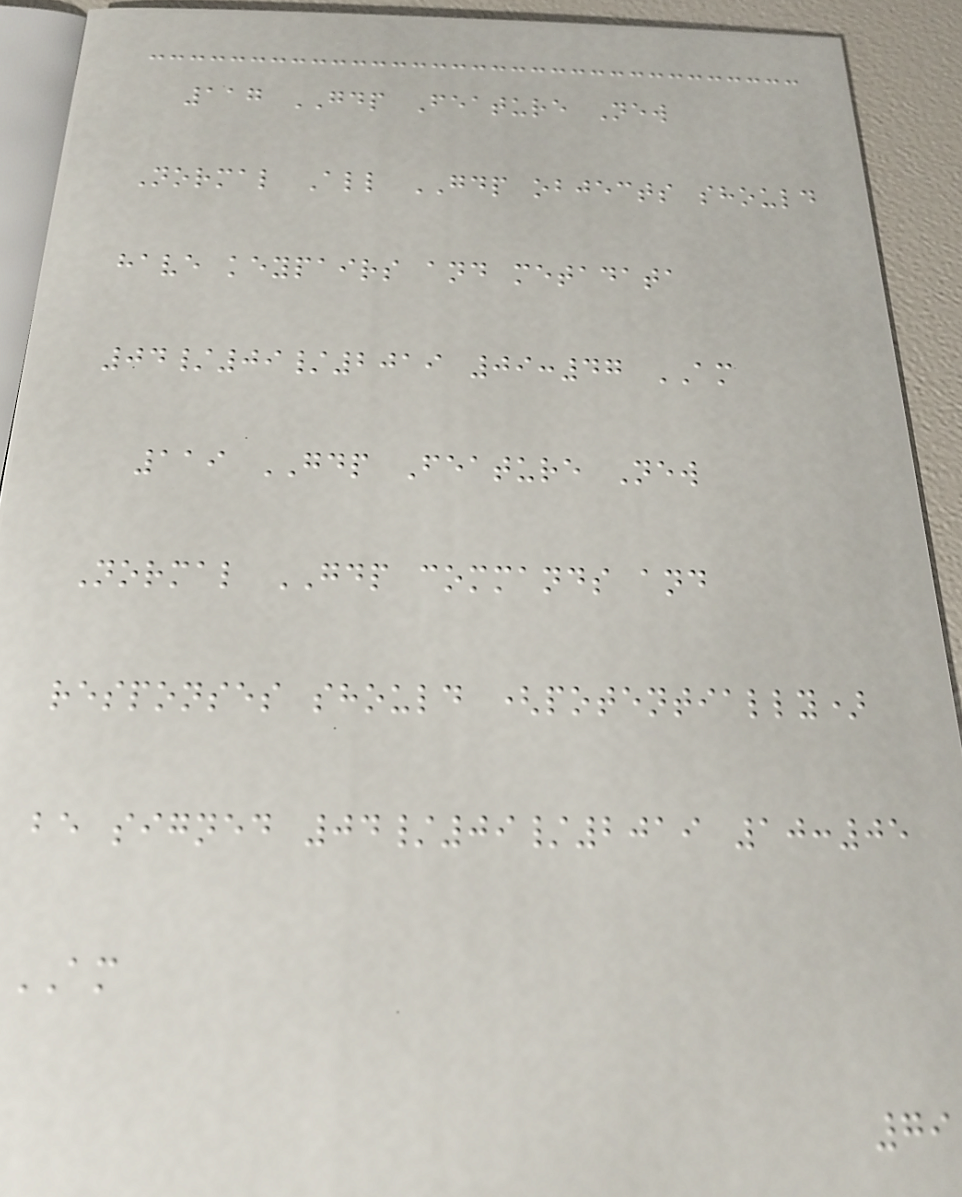117 GDP Feature New
Normal All GDP objects should
have keypairs and metadata
04/09/2019 09:47 AM
119 GDP Feature New
Normal GDP commands and
responses should (potentially)
be signed 04/09/2019 10:05
AM
79
